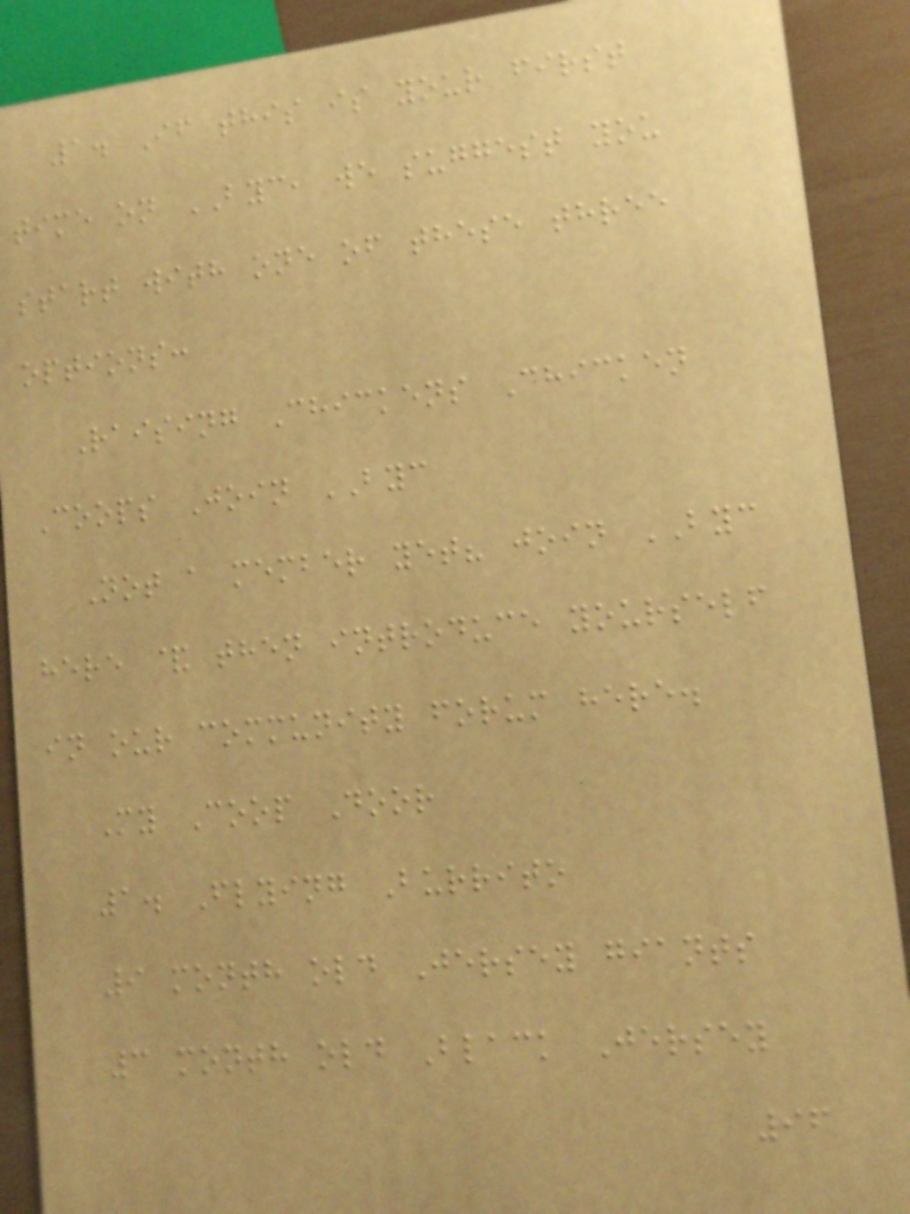1. If this is your first
time on BYC, we suggest you
start with one of these three
options:
Raising Chickens Chicken
Coops Join BYC
Not a member yet? join BYC
here & then introduce yourself
in our community forum here.
My Coop Door
1. Flying Burrito
9 month old Jersey giants
3 month old Black Jersey
96
